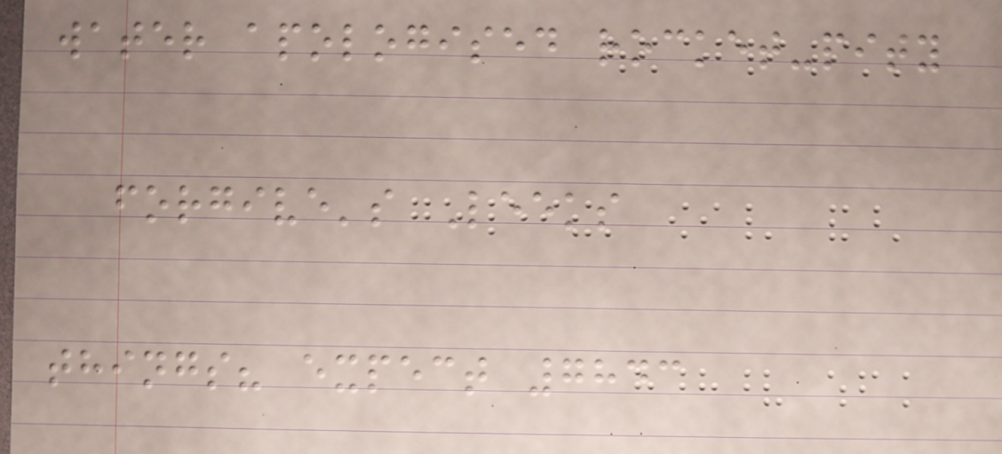water apologised rocket-pity
forgive's Leeks
things? expect 7843
